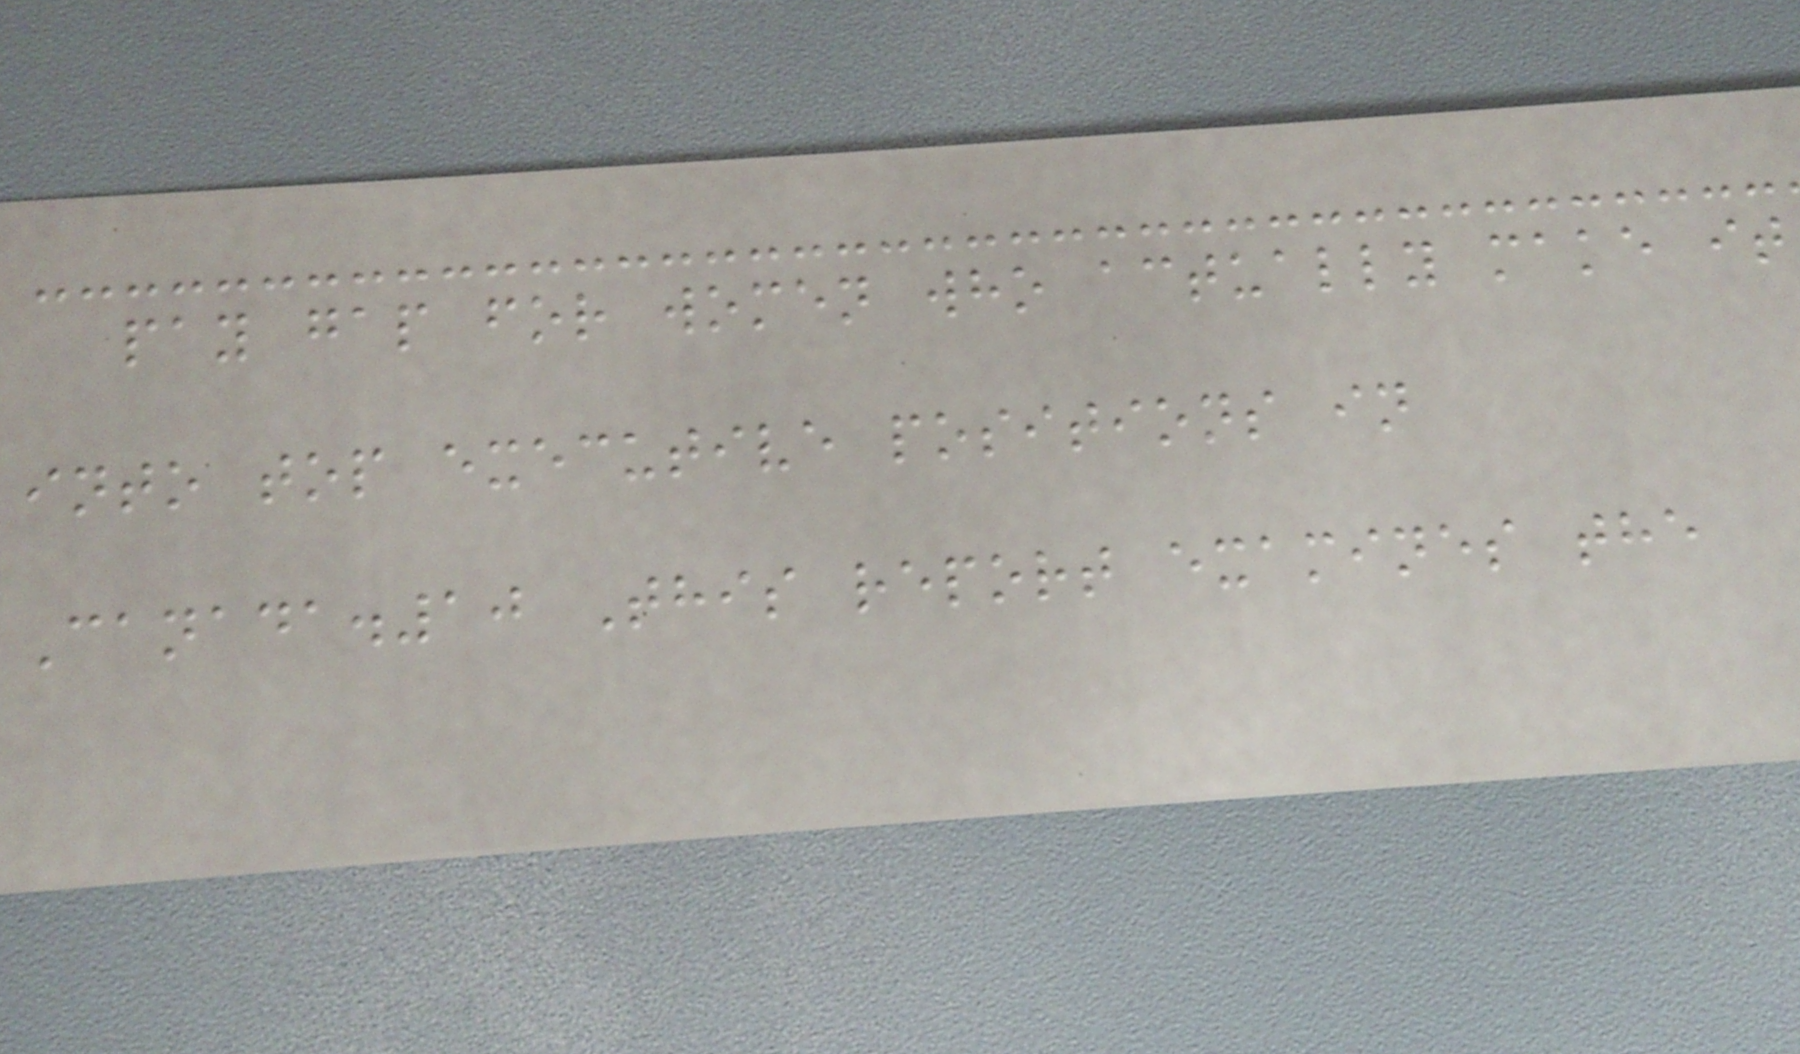pay gap for women who actually make it
into top executive positions in
Canada.10 This report examines the
